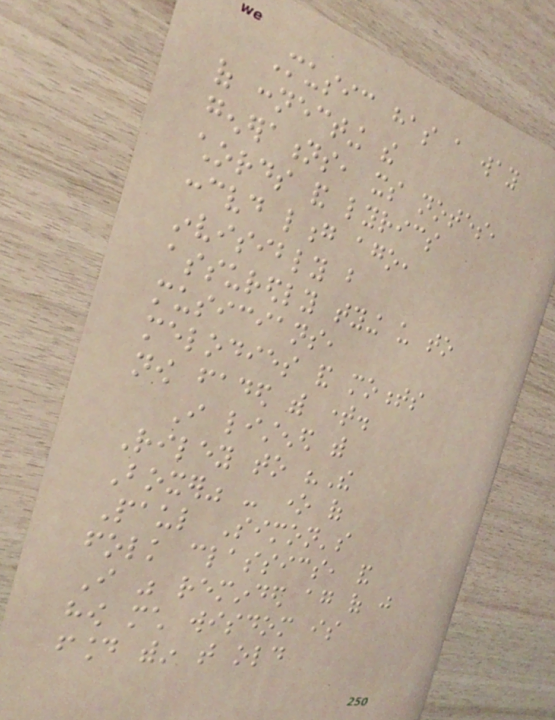Music has a way
of connecting the
generations, its notes,
chords and lyrics
conceived long ago,
invisibly but
assuredly tying us to
musicians,
melodies and moments
now faded with time.
I listened with
Riley to "The
Boxer" - one of
Paul Simon's
folk classics, and
I was reminded again of just
how much wisdom is
found within that old
